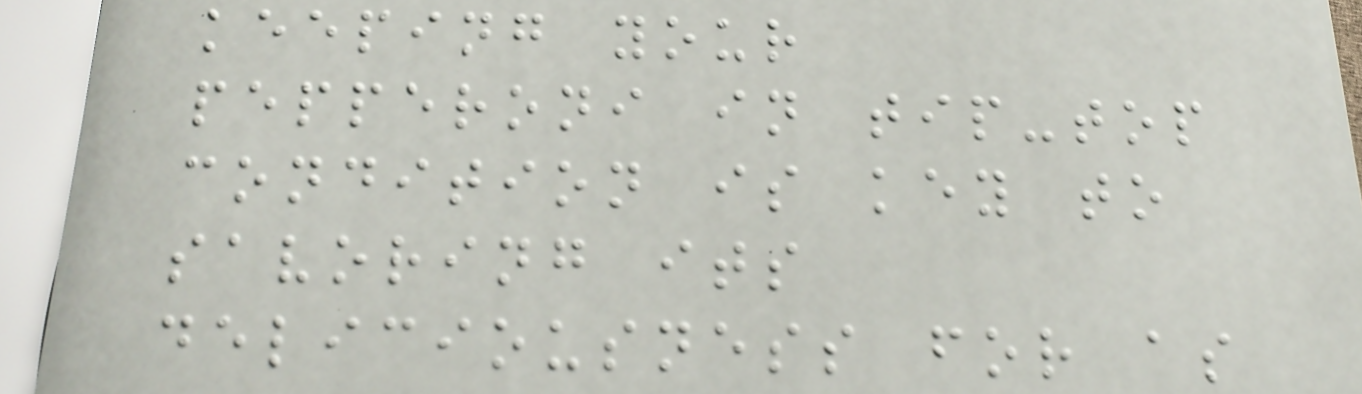keeping your
pepperoni in tip-top
condition is key to
savoring its
deliciousness for as
